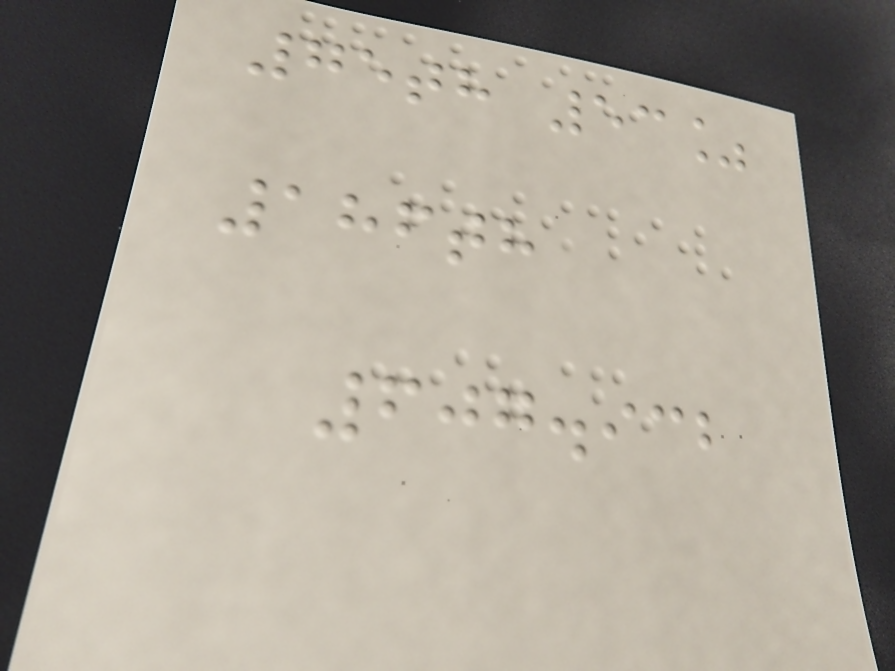75th 53%
186th
607.932
